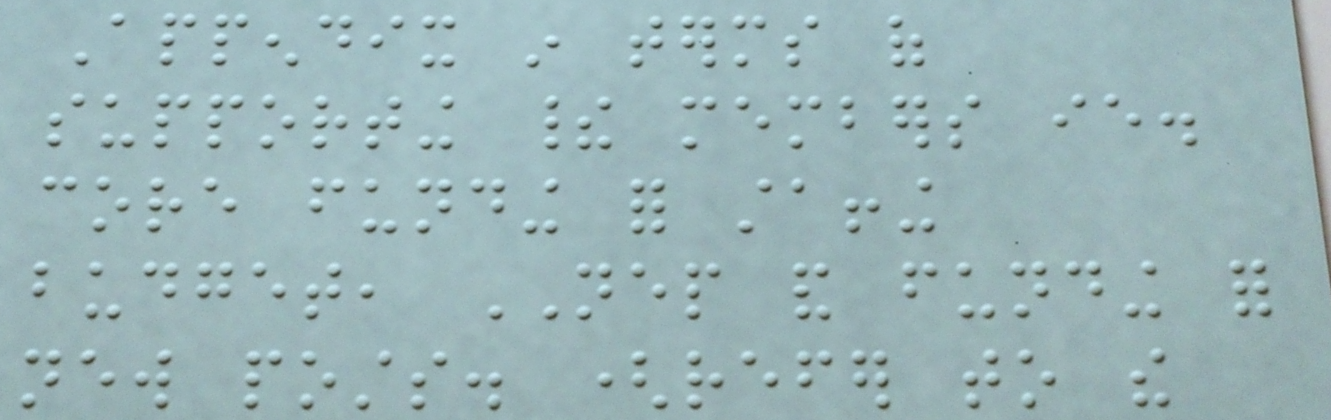Appendix in terms of
supporting their members ie.
core funding for staffing
budget, NEP and funding for
new posts. (refer to the
